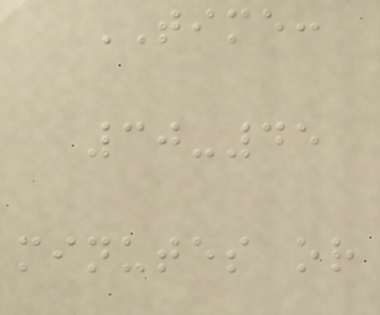TIME:
30-45
minutes or
